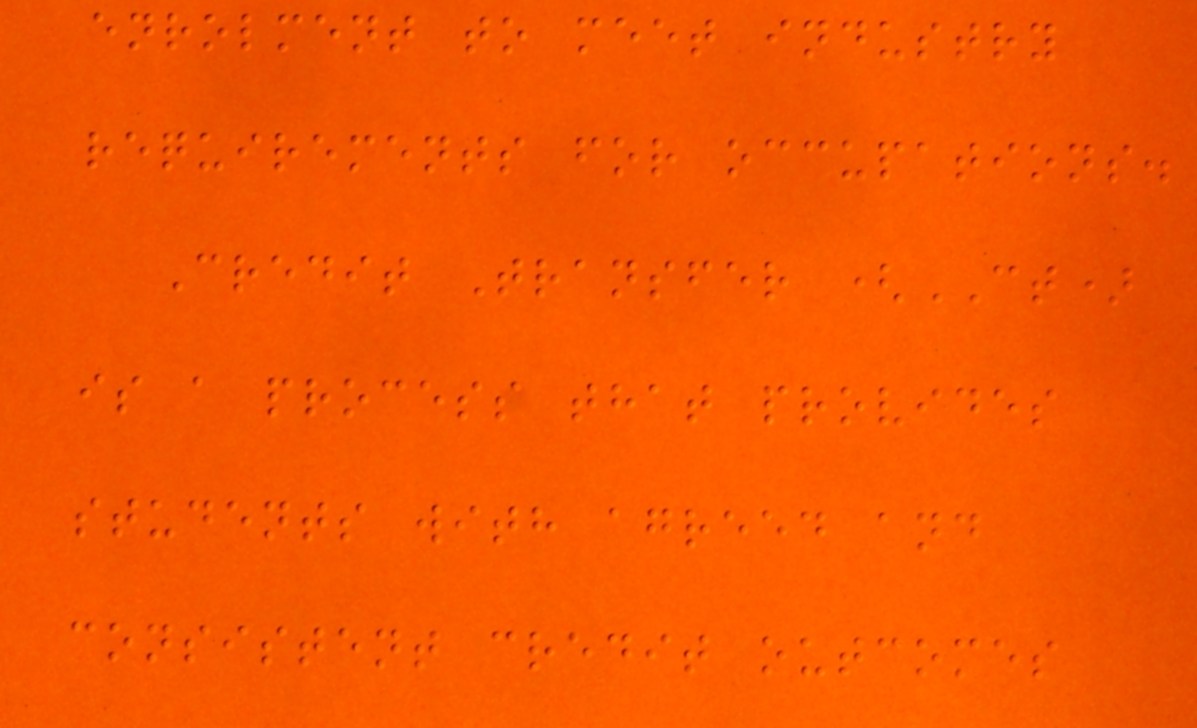enrolment to meet industry
requirements for occupations.
Credit Transfer (CT)
is a process that provides
students with agreed and
consistent credit outcomes
